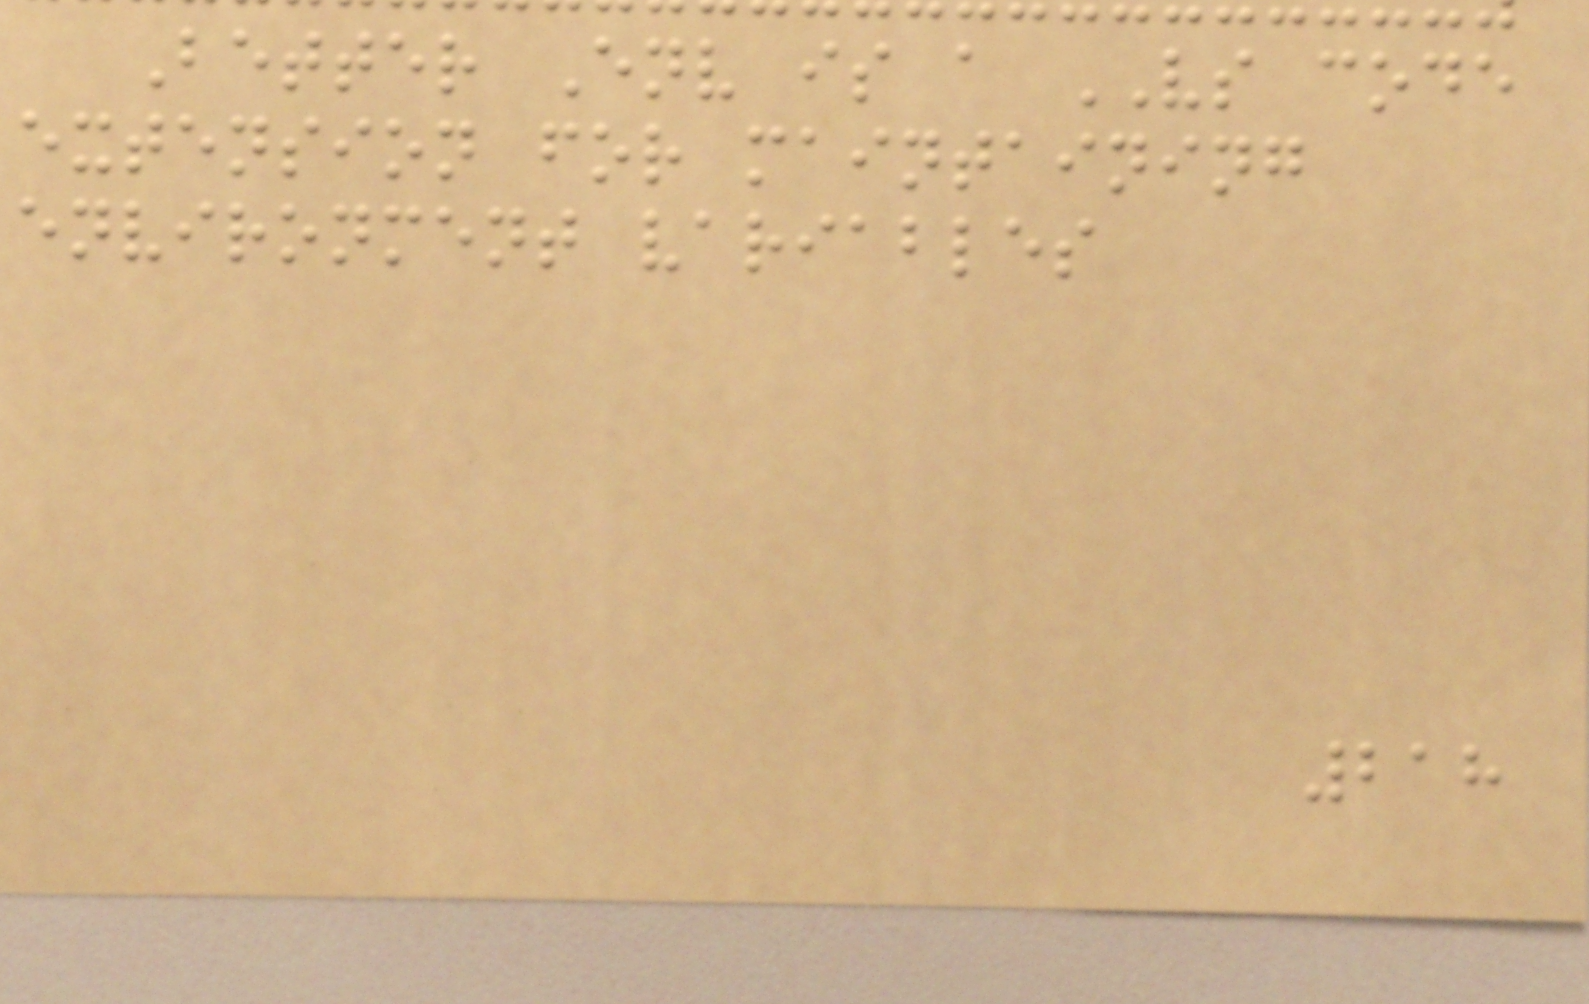Better Env is a VS code
extension for maintaining
environment variables
218
